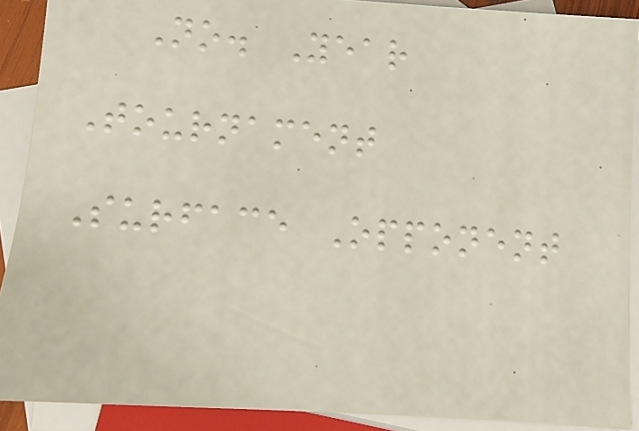No. Year
Tournament
Surface Opponent
